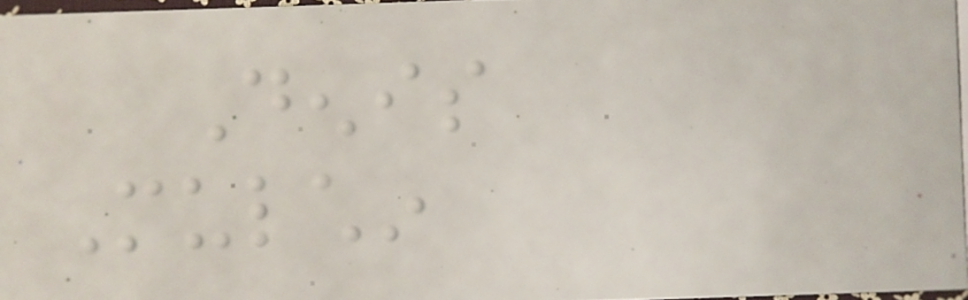Denis
Mulchin
